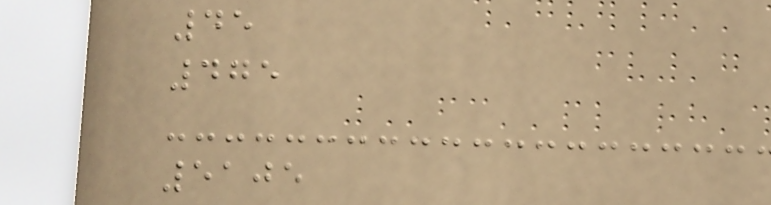45
475
5105
